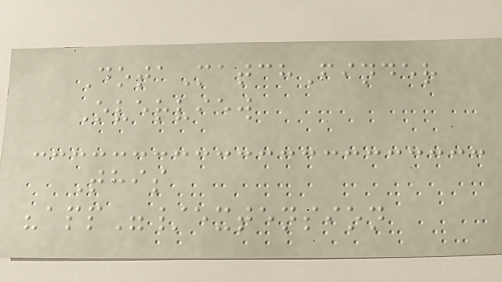DotaMatchFinder
Overview
This
"app"/extension
